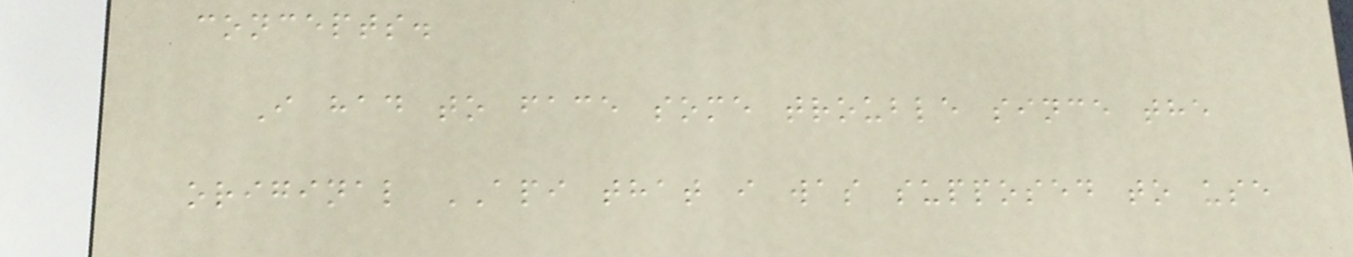concepts.
I had to face some trouble since the
original API that i was supposed to use
